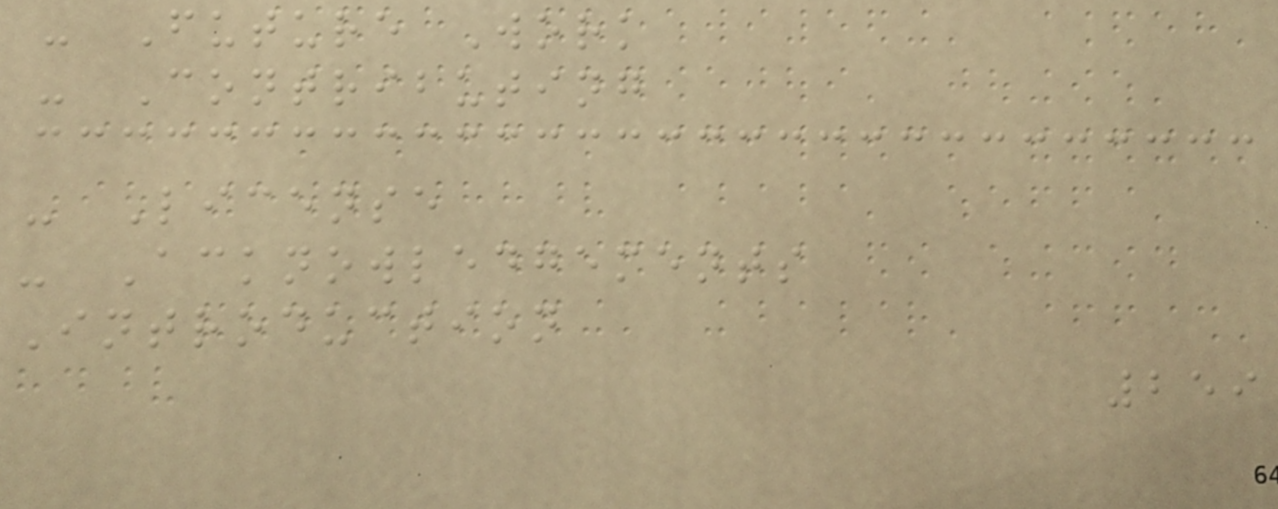- Future Work
- Contributing
- License
- Acknowledgements
Introduction
259
